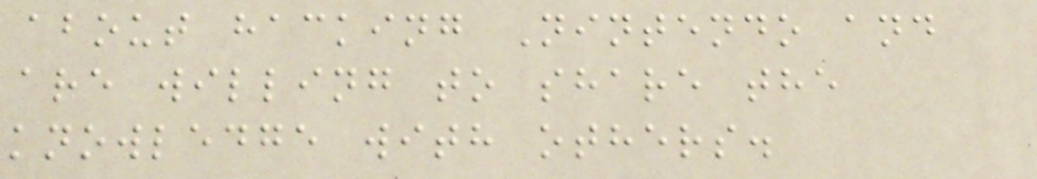about hacking Nintendo and
are willing to share the
knowledge with others.
